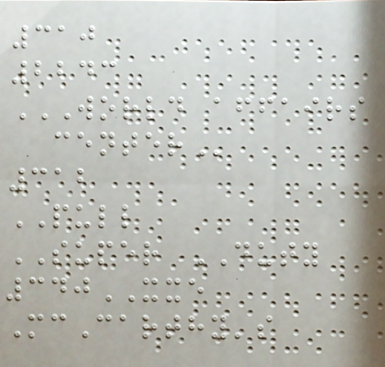310
2243
WORLD AFFAIRS
CENTER
312
PULL
SUPER DUTY
340XXE
McCarthy's
